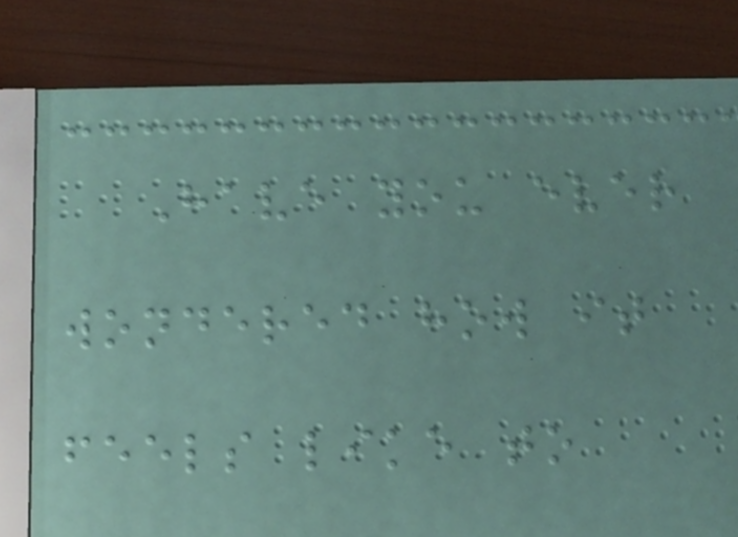Have you ever
wondered how it
feels like to
